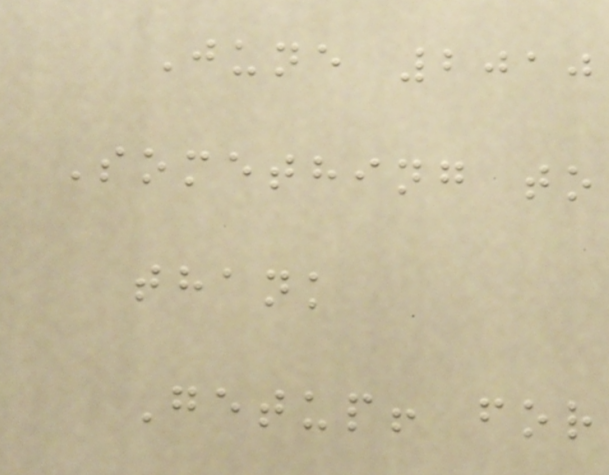June 2010
Something to
thank
Getup! for
